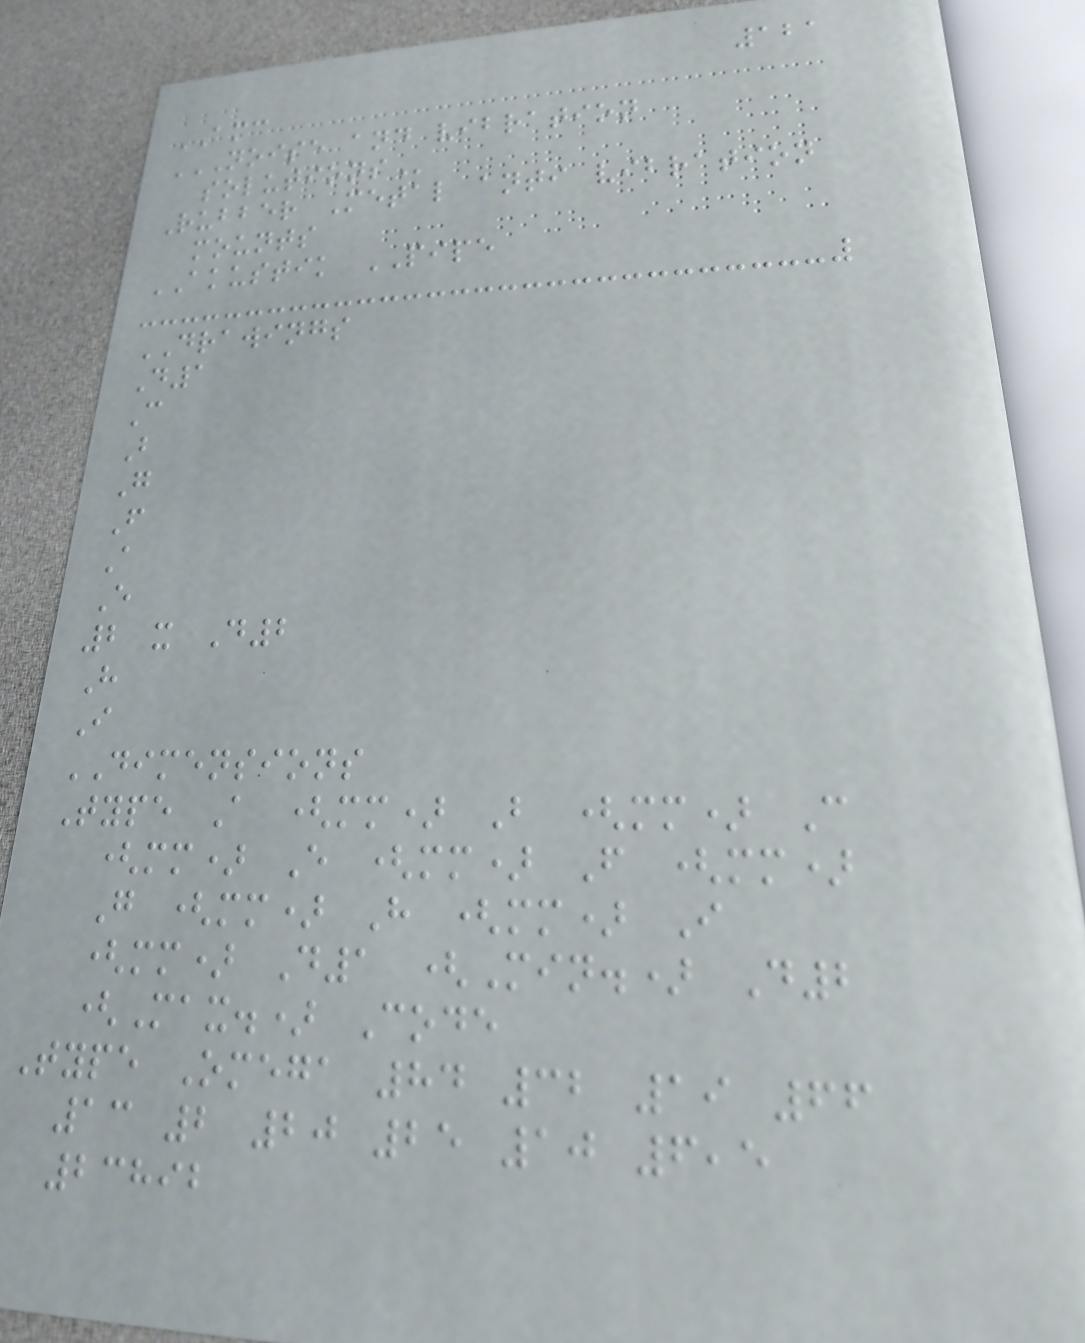121
AMC
NOISE AND VIBRATION
SOLUTIONS
Rubber Metal anti vibration
mounts
AKUSTIK PIPE
DRAWINGS
D1
C
B
G
F
A
E
2 x D2
H
I
DIMENSIONS
Type A (mm) B (mm) C
(mm) E (mm) F (mm)
G (mm) H (mm) I
(mm) D1 (Min.) D2
(Max.) Code
Type Omega 84 32 19 66
13 2 20 25 10 6,5
23892
